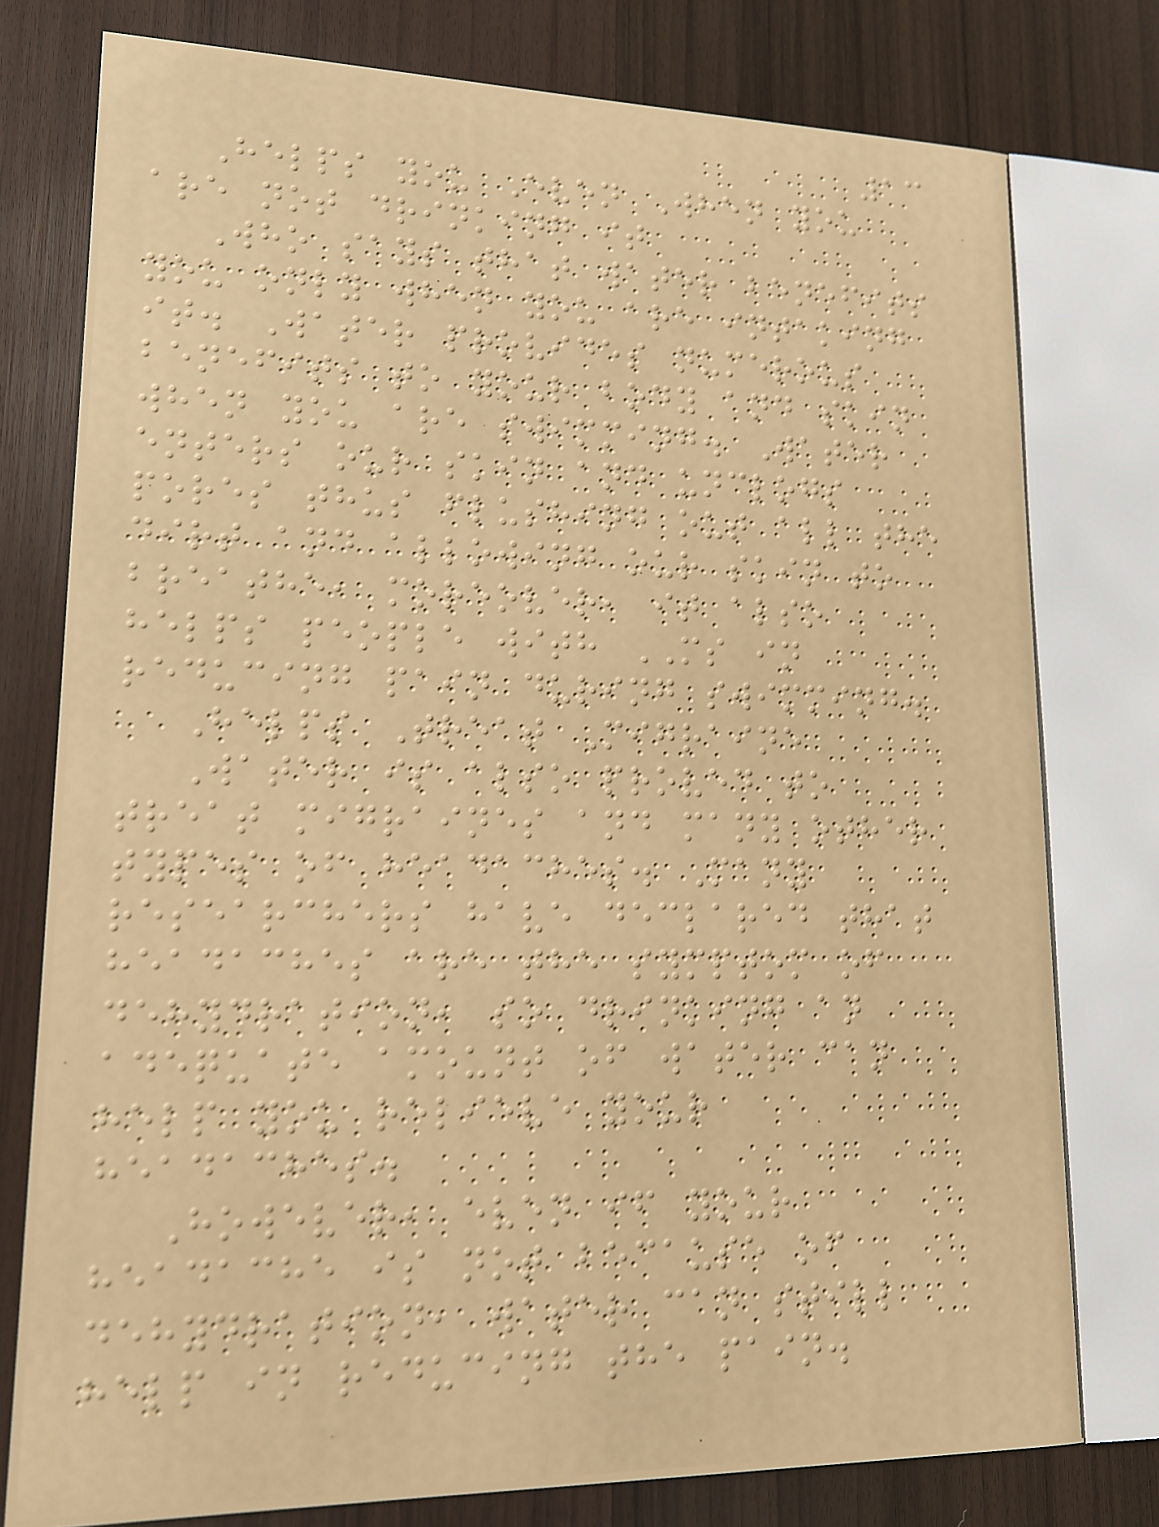13
Helps you Even When you
are not drinking it
Who says that water benefits
you only when you are intaking
it. Water provides numerous
benefits to your body and skin
when you are swimming. Water
enters our skin and unclogs
pores thus flushing out all the
dirt and allowing our skin to
breathe, moreover, it also
helps people with MS in
reducing pain during swimming.
Helps Treat Migraine
Water is also proved to
treat migraines and many other
types of headaches. Many
researchers have declared that
headaches are the symptom of
dehydration, so drinking an
adequate amount of water can
help you relieve your
headaches.
However, even if your
headache is not because of
dehydration, water can still
help in reducing the pain.
